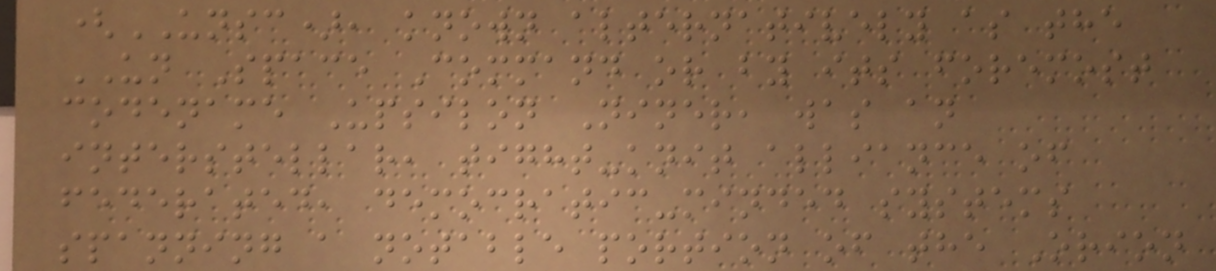(UNSC), known alternatively as the
UN Space Command or by its foremost
codename Upsilon Niner, was an
interstellar, tight-knit alliance of
federated, democratic-minded systems
spanning a notable portion of the Orion
